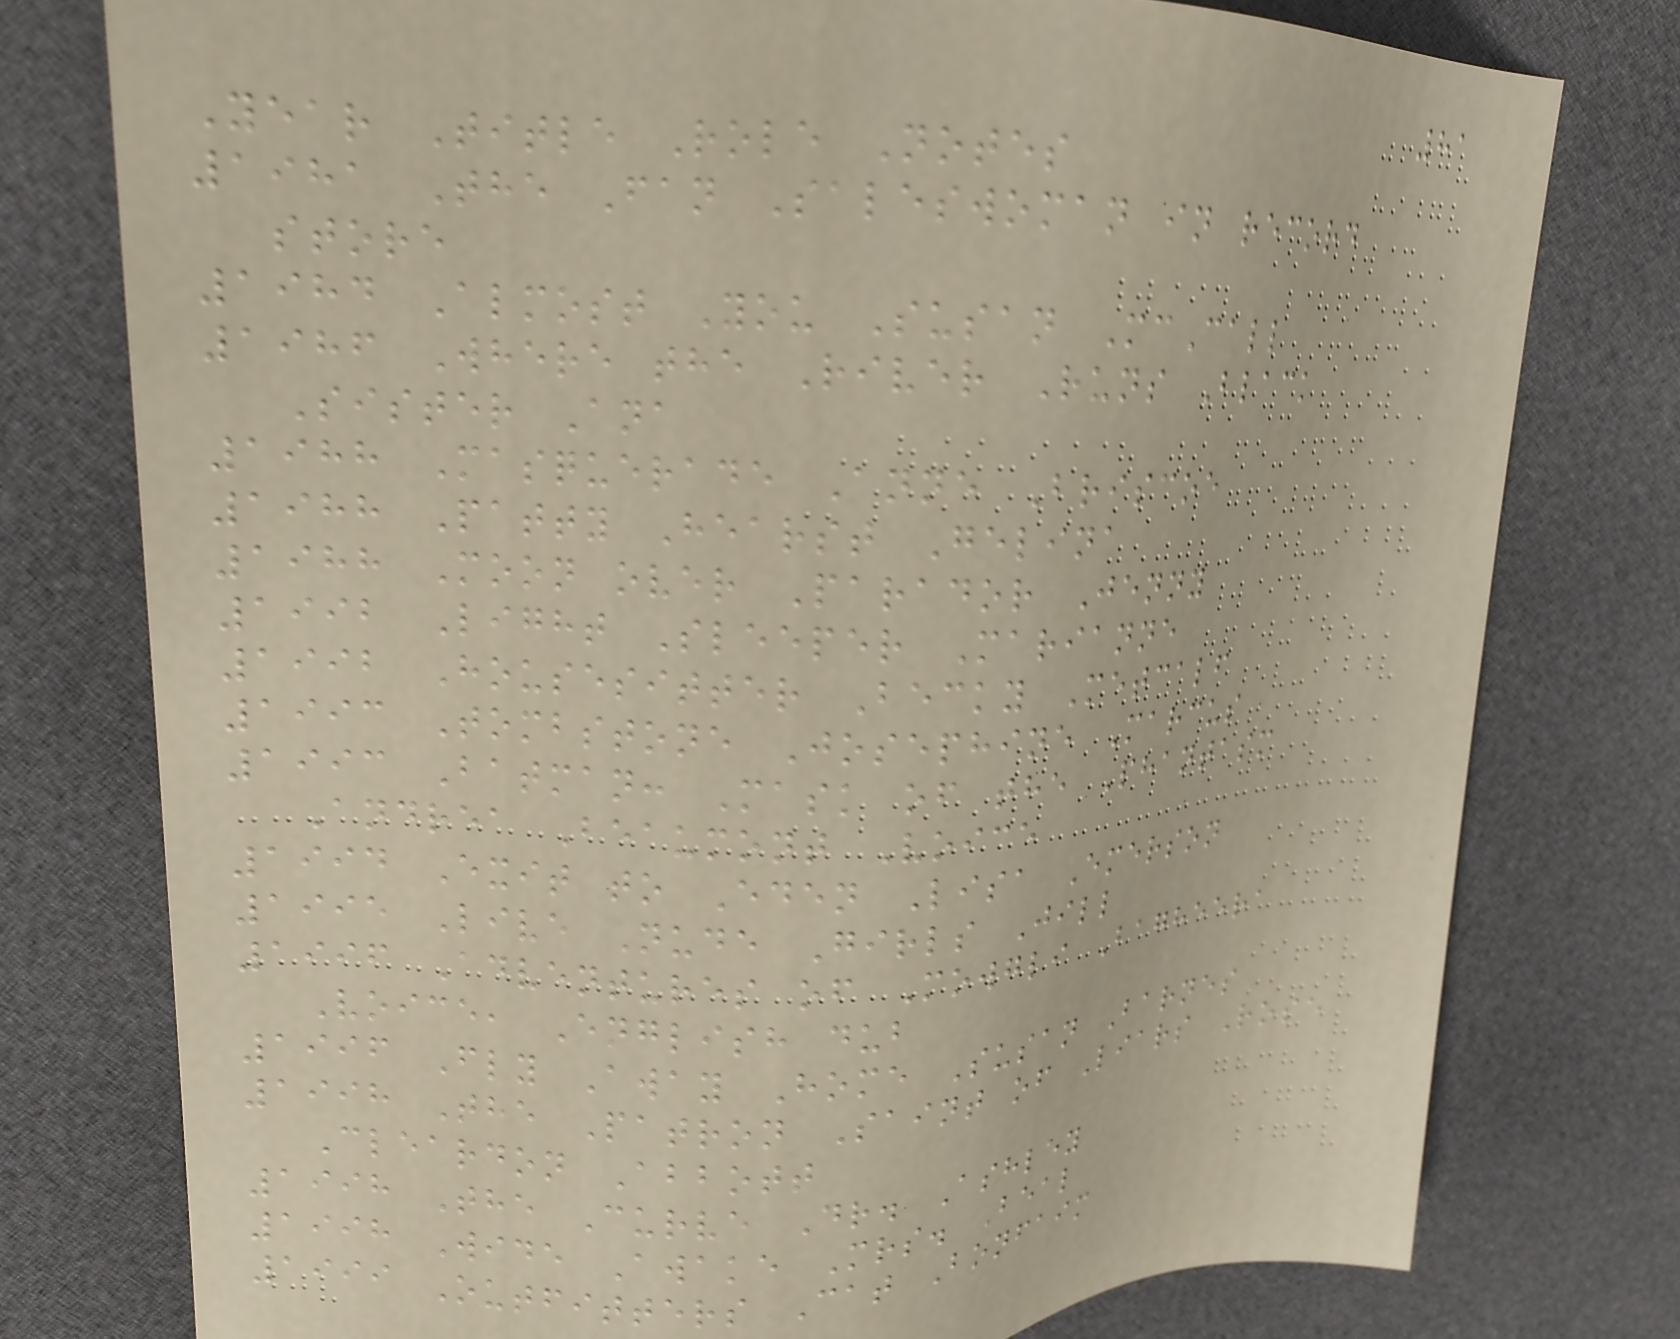81
Year Title Role Notes
1981 The Fan Saleswoman in record
store
1984 Almost You Susan McCall
1986 Where the River Runs Black
Sister Ana
1988 Masquerade Anne Briscoe
1988 Patty Hearst Gelina
1988 Moon over Parador Jenny
1992 Light Sleeper Marianne
1992 Housesitter Becky Metcalf
1993 Tombstone Josephine Marcus
1993 Batman: Mask of the Phantasm
Andrea Beaumont Voice
1994 Exit to Eden Lisa Emerson
1995 Live Nude Girls Jill
1996 Adventures of Mowgli Bagheera
Voice, English dub
1996 Fly Away Home Susan Barnes
1998 The Patron Saint of Liars Rose
Cleardon Abbott
1998 The Curve Dr. Ashley
1998 Wide Awake Mrs. Beal
1999 Outfitters Cat Bonfaim
